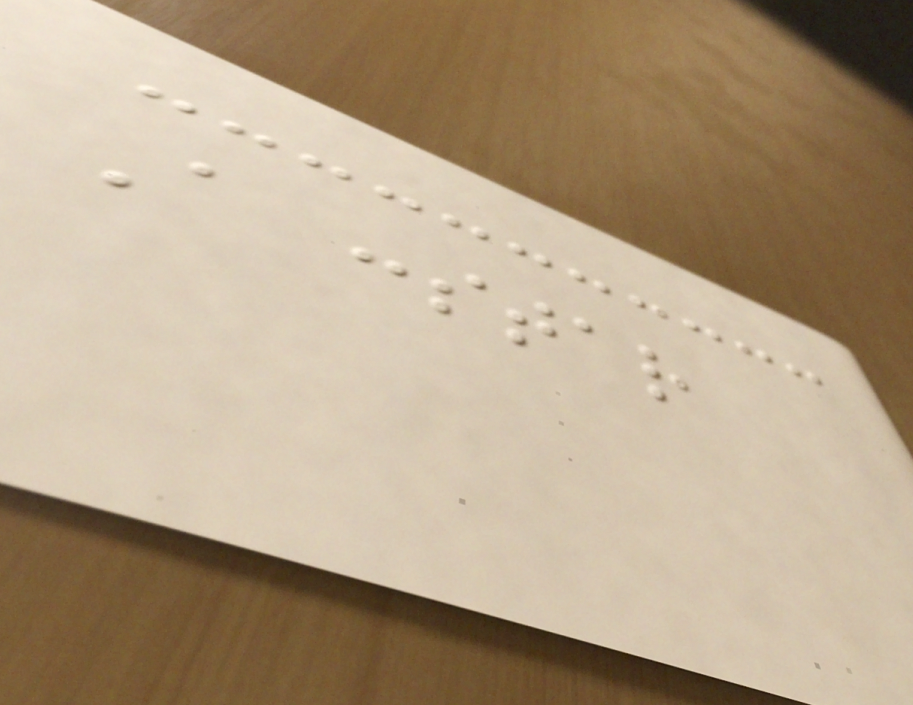A :star
